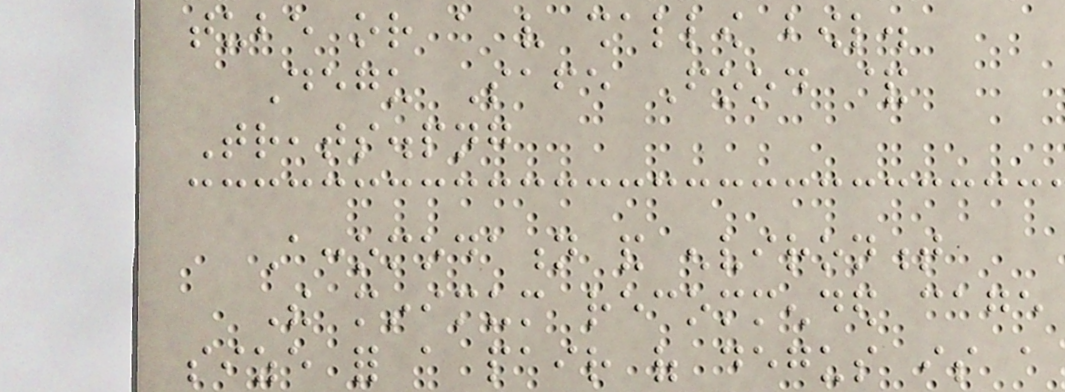tube or a very shallow bowl.
Degu Safe Food &
Treats.png
Accomodation and environment
The minimum recommended cage
size for a pair of degus is a
